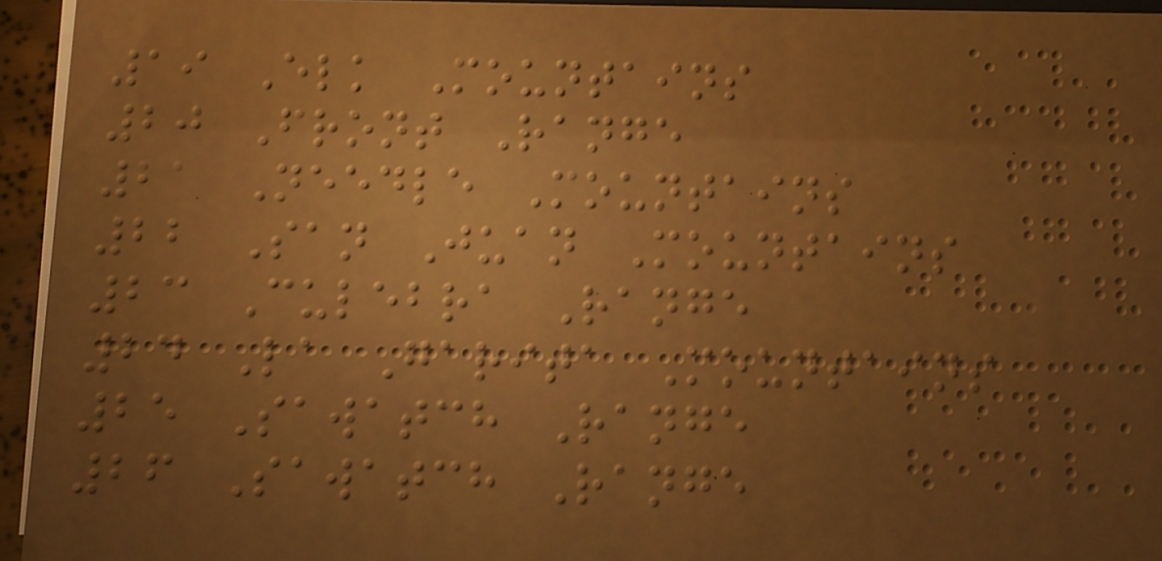19 Elk Mountains
20 Front Range
21 Needle Mountains
22 San Juan Mountains
23 Culebra Range
24 La Garita Mountains
25 Sawatch Range
26 Sawatch Range
